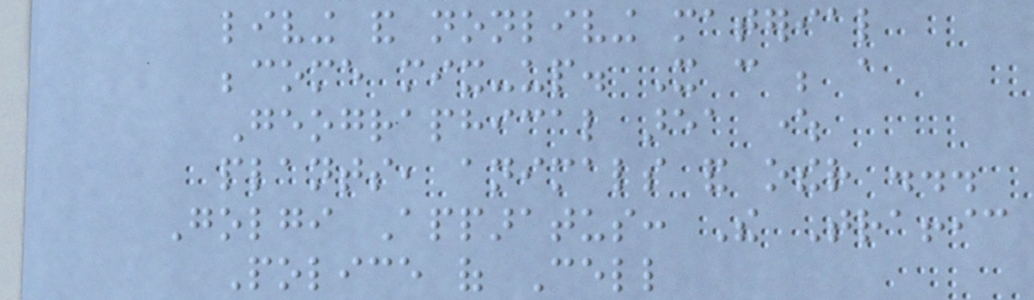living and nonliving material
become mix-up. It can be a
Geographical area where
plants, animals and other ...
Golgi Apparatus: The Traffic
Police of Cell
